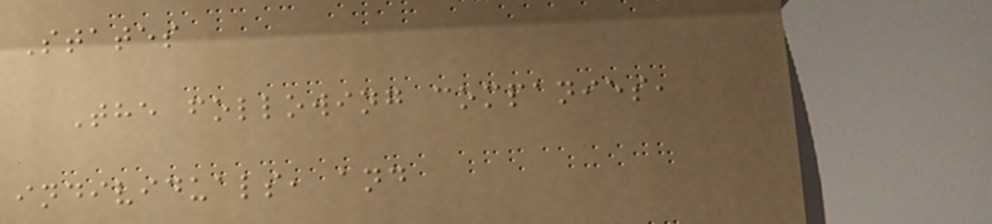States
The following companies,
individuals, and
